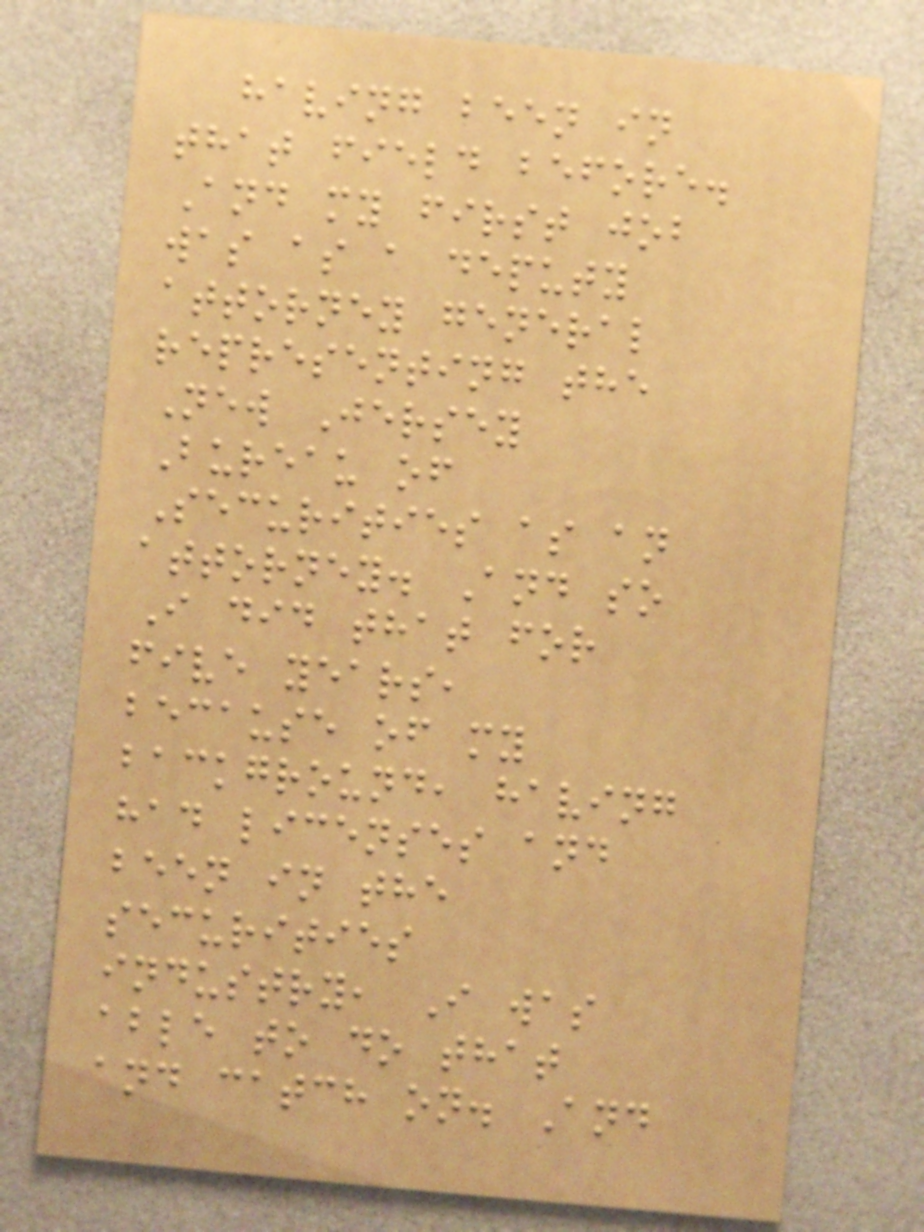having been in
that field before.
And my first job
was as a deputy
attorney general
representing the
New Jersey
Bureau of
Securities as an
attorney. And so
I did that for
five years,
because of my
background, having
had licenses and
been in the
securities
industry, I was
able to do that
and catch on. And
